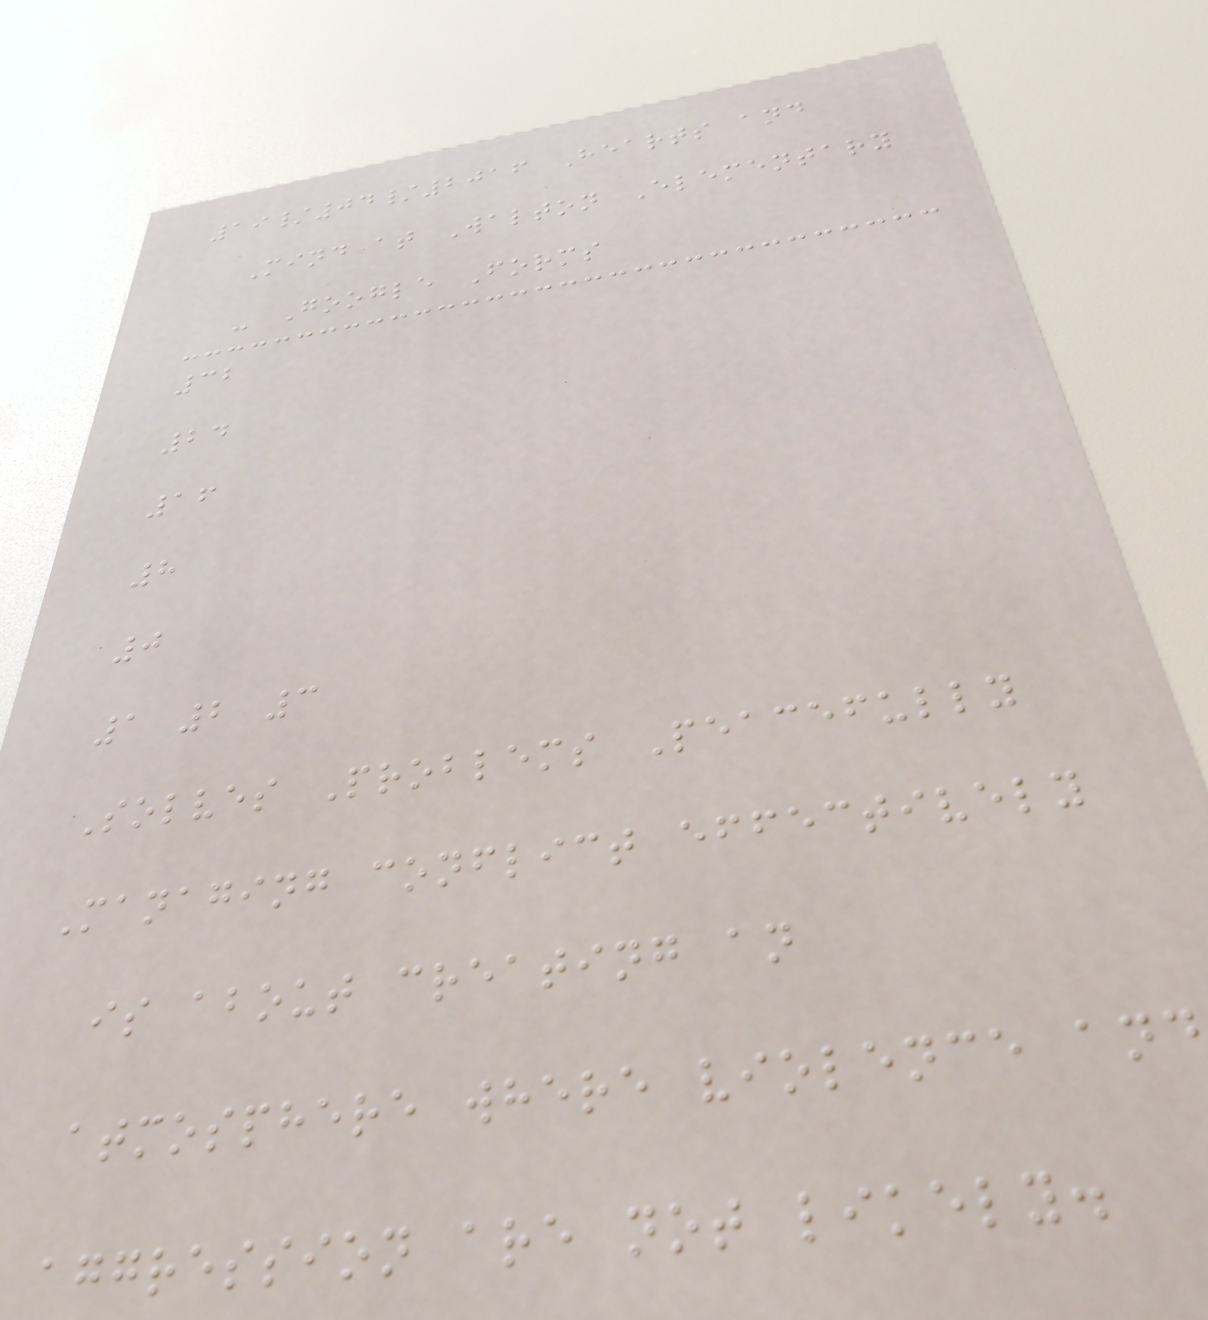19/04/2016 Hearts and
Mind at Walton Elementary
- Google Forms
32
24
16
8
0
1 2 3
Solves Problems Peacefully
Managing conflict effectively
is about creating an
atmosphere where violence and
aggression are not likely.
